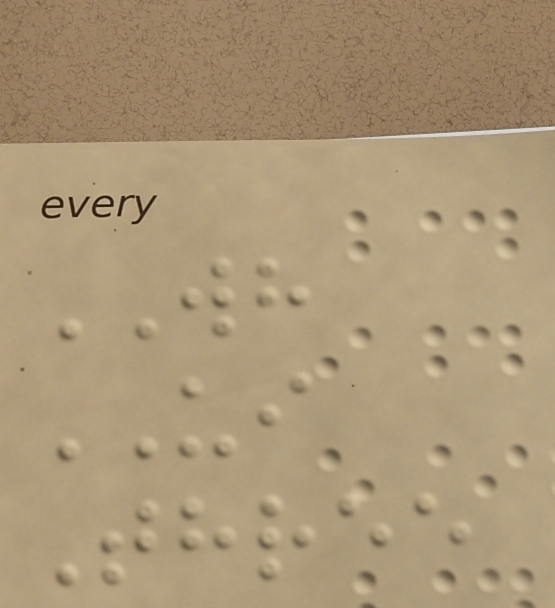WH
UI
Three
